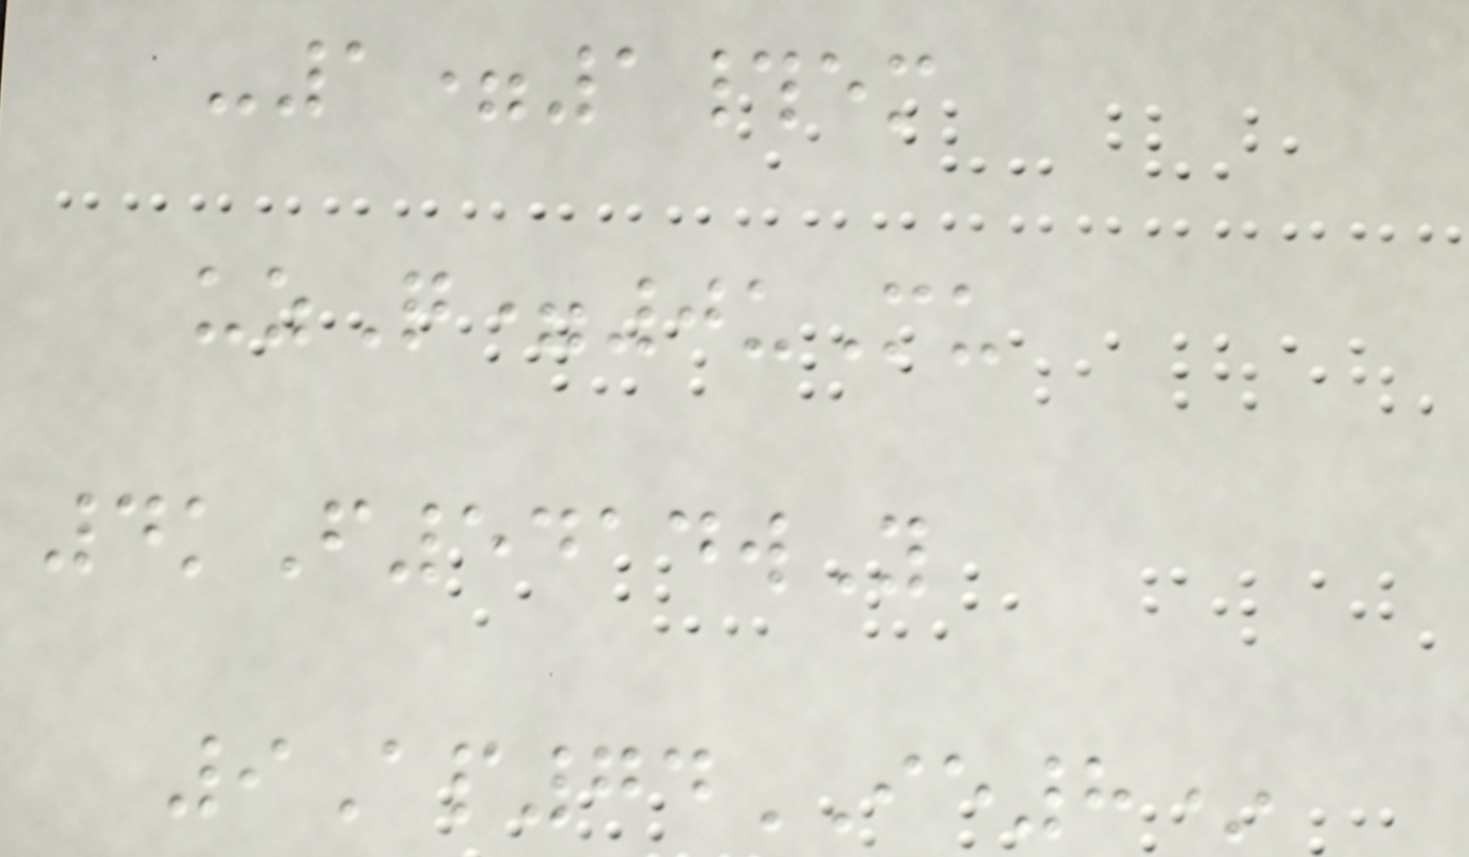-1=1#em
uzQ=0uMu
4kF5414wY
9Ap74IE8*
